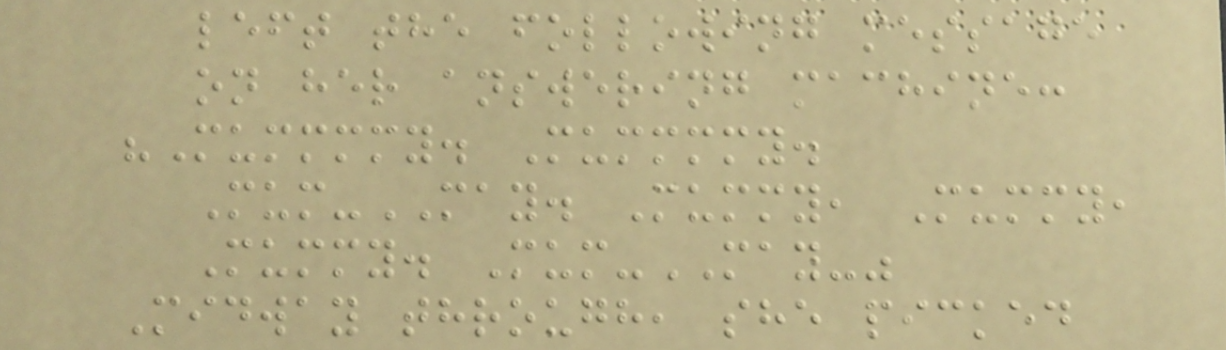left the following message
on her answering machine:
"Mummmmy. Mummmmy.
Mum-MAY. Mummy, Mummy,
Mummy. Mum-MAY-"
Midway through, she picked
